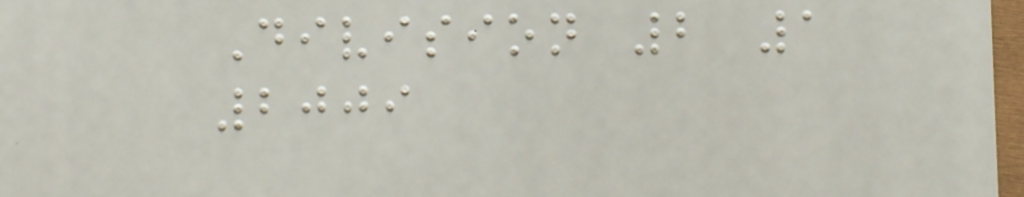Division 2 1
2009
